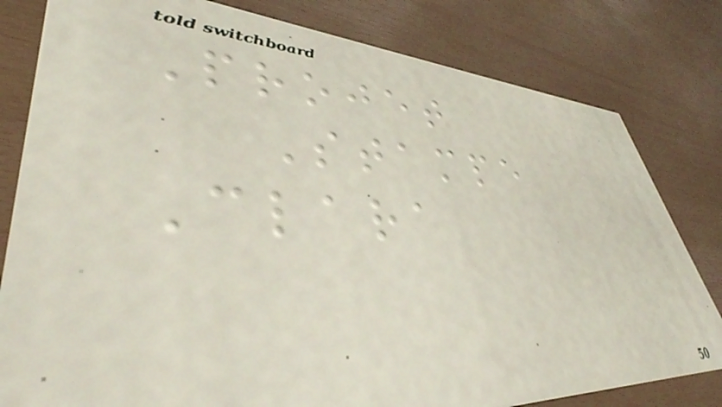Projet
Stampe
Clara
